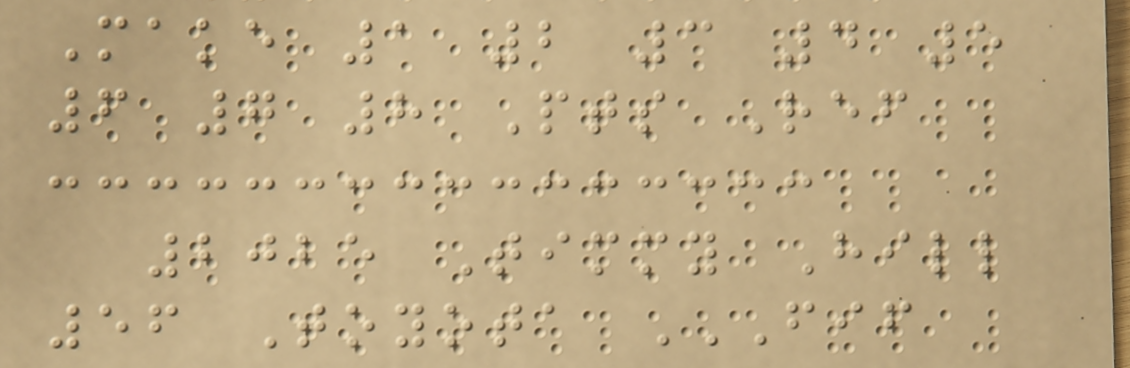Make 1 2 3 4 5
6 7 8 Pts Ref
2025 Timmy Hill
56 Toyota FIF
